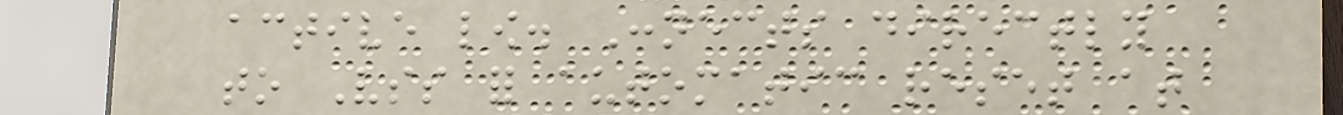active low. Connects directly
to Vss for automatic reset at
